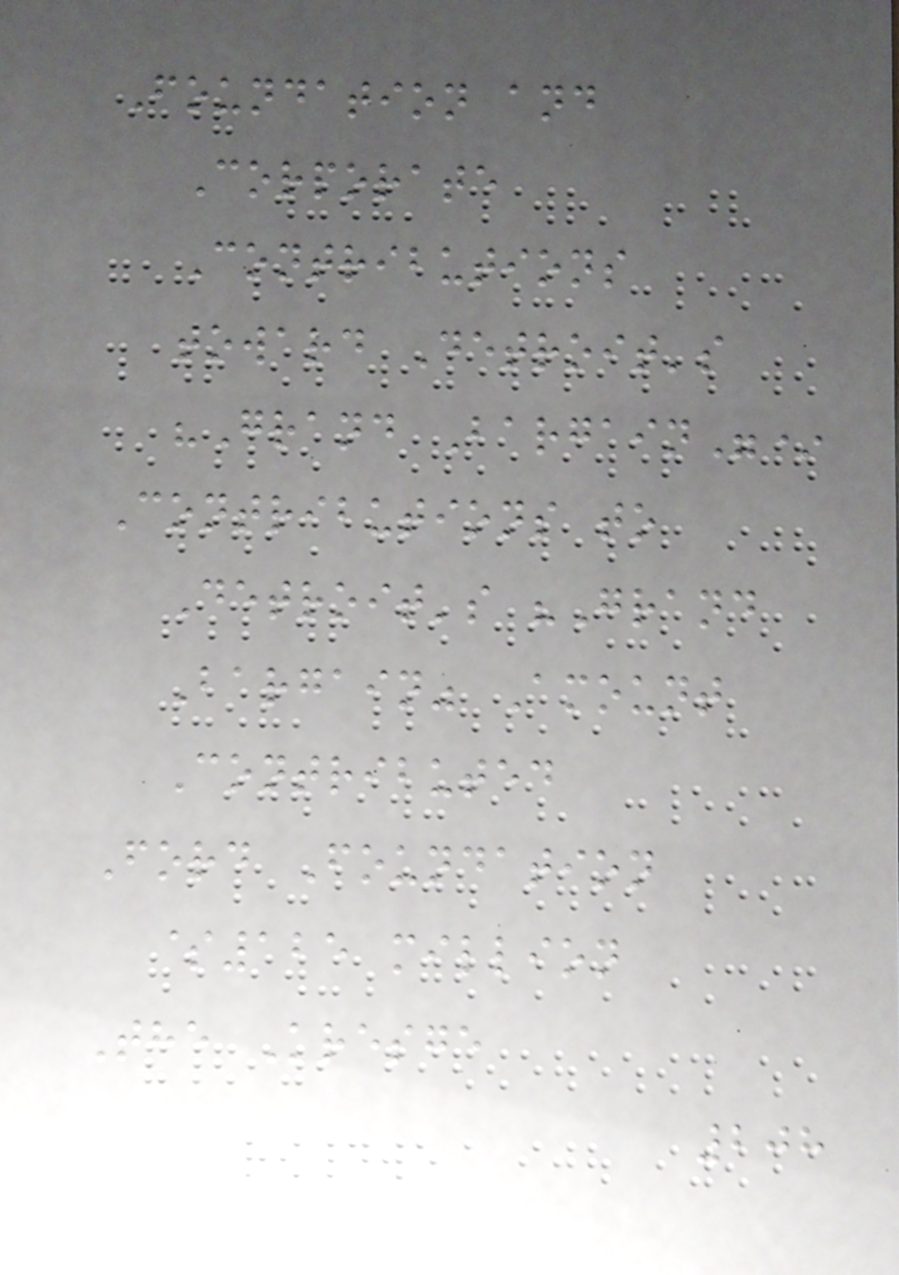Foundation and
Corporate
Contributions
toward Detroit's
"Grand Bargain"*
Contributions to
Detroit's "Grand
Bargain" Amount
Contributed
Ford Foundation
$125 million
The Kresge
208
